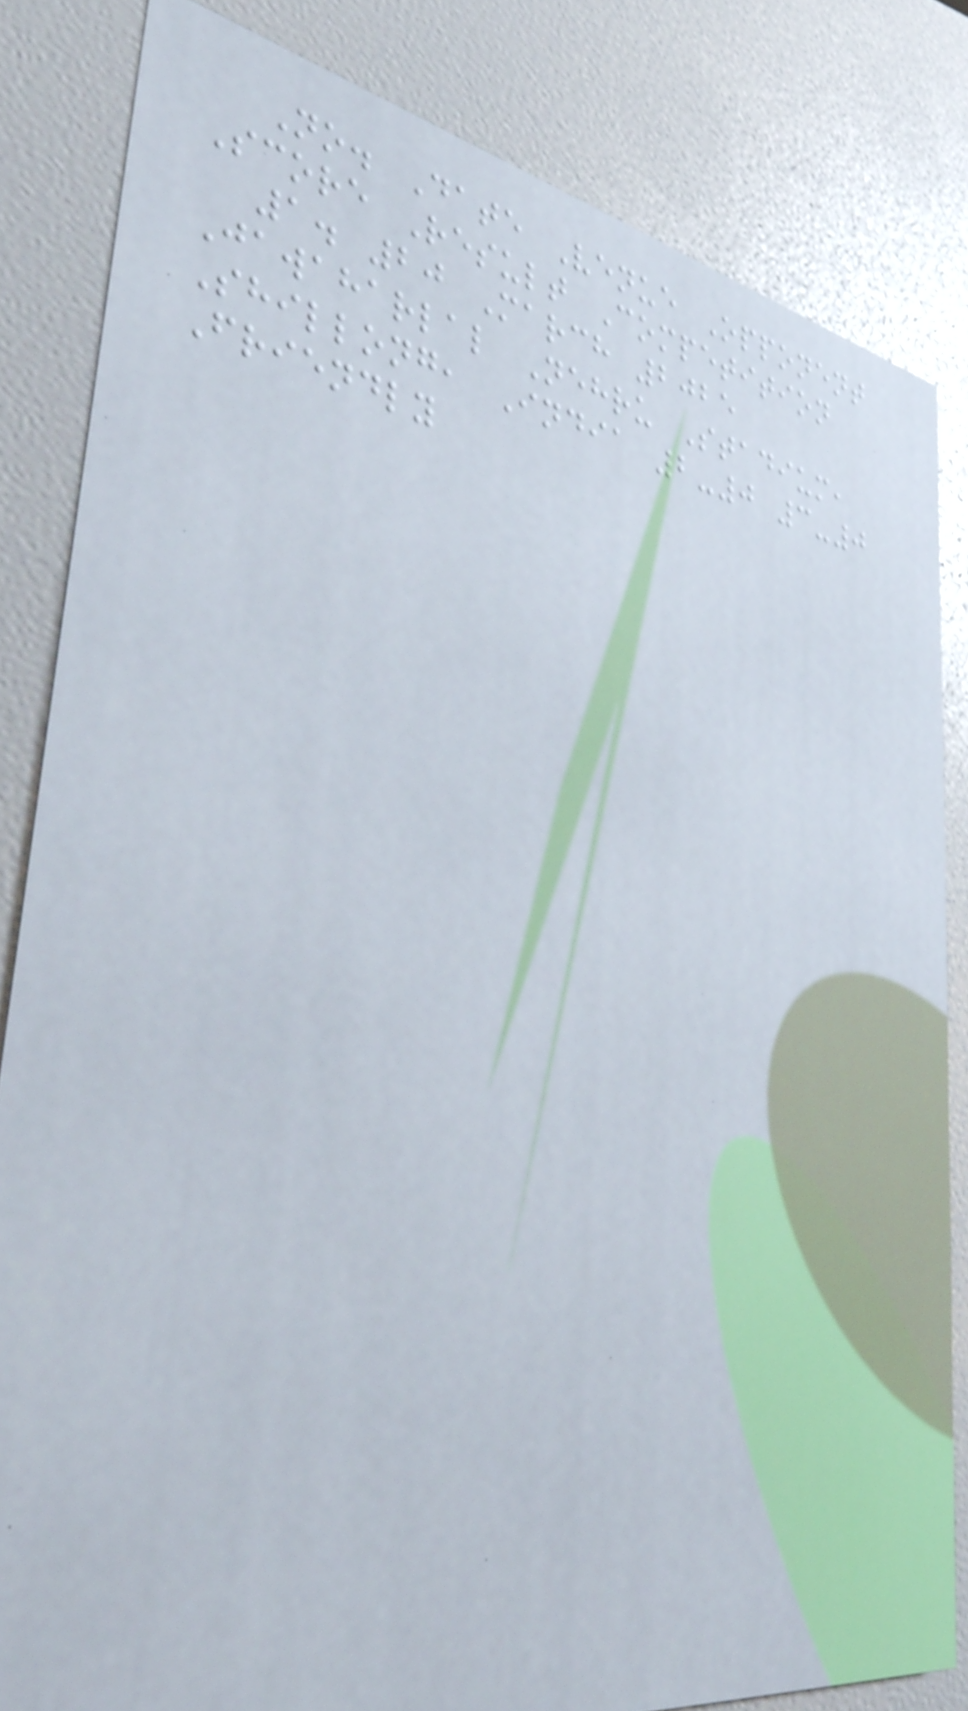No. Date Venue Opponent
Score Result Competition
1. 20 March 2025
Jawaharlal Nehru Stadium,
Shillong, India 2-0 3-0
Friendly
